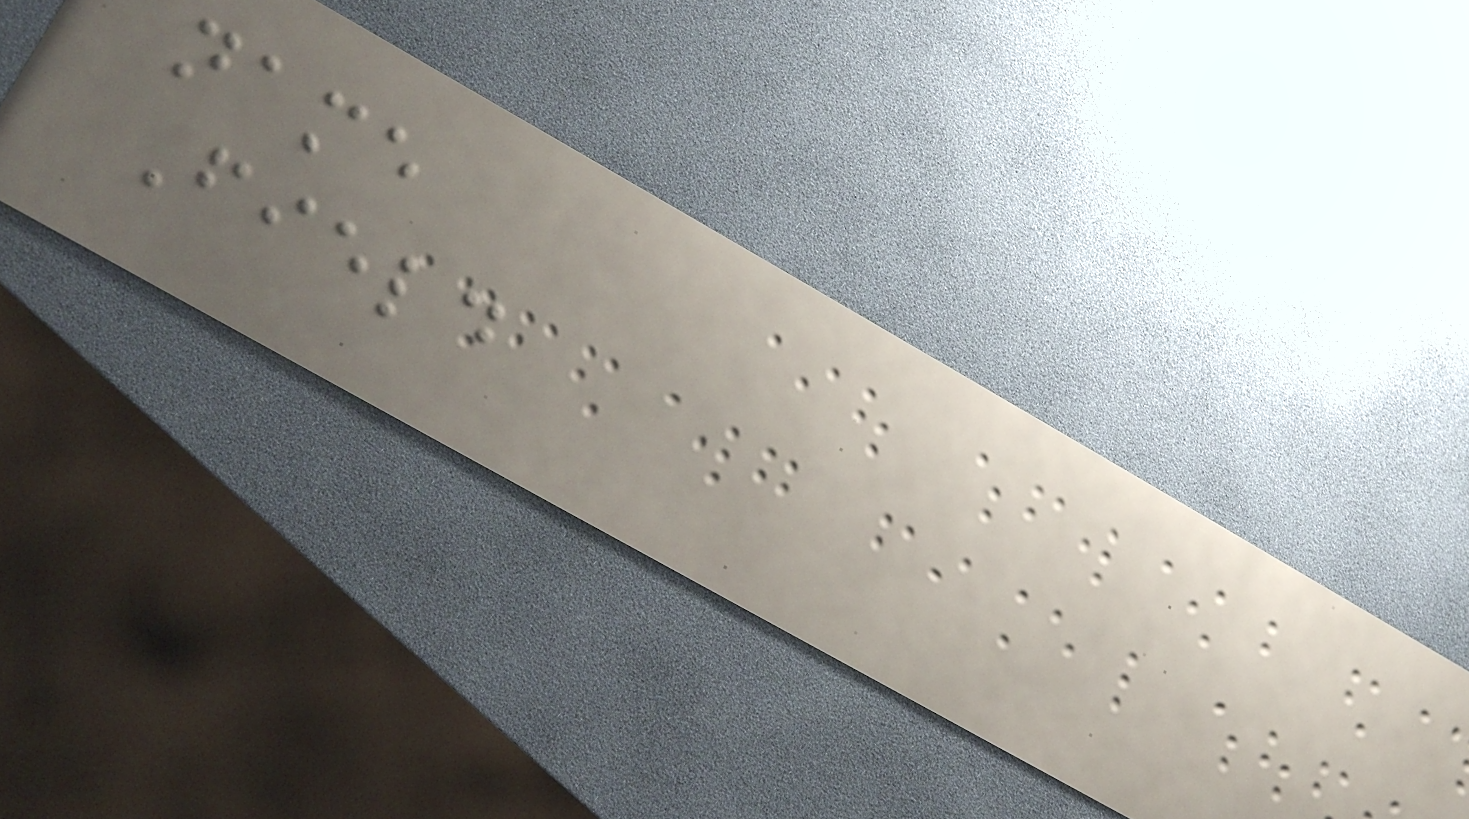name
Field
